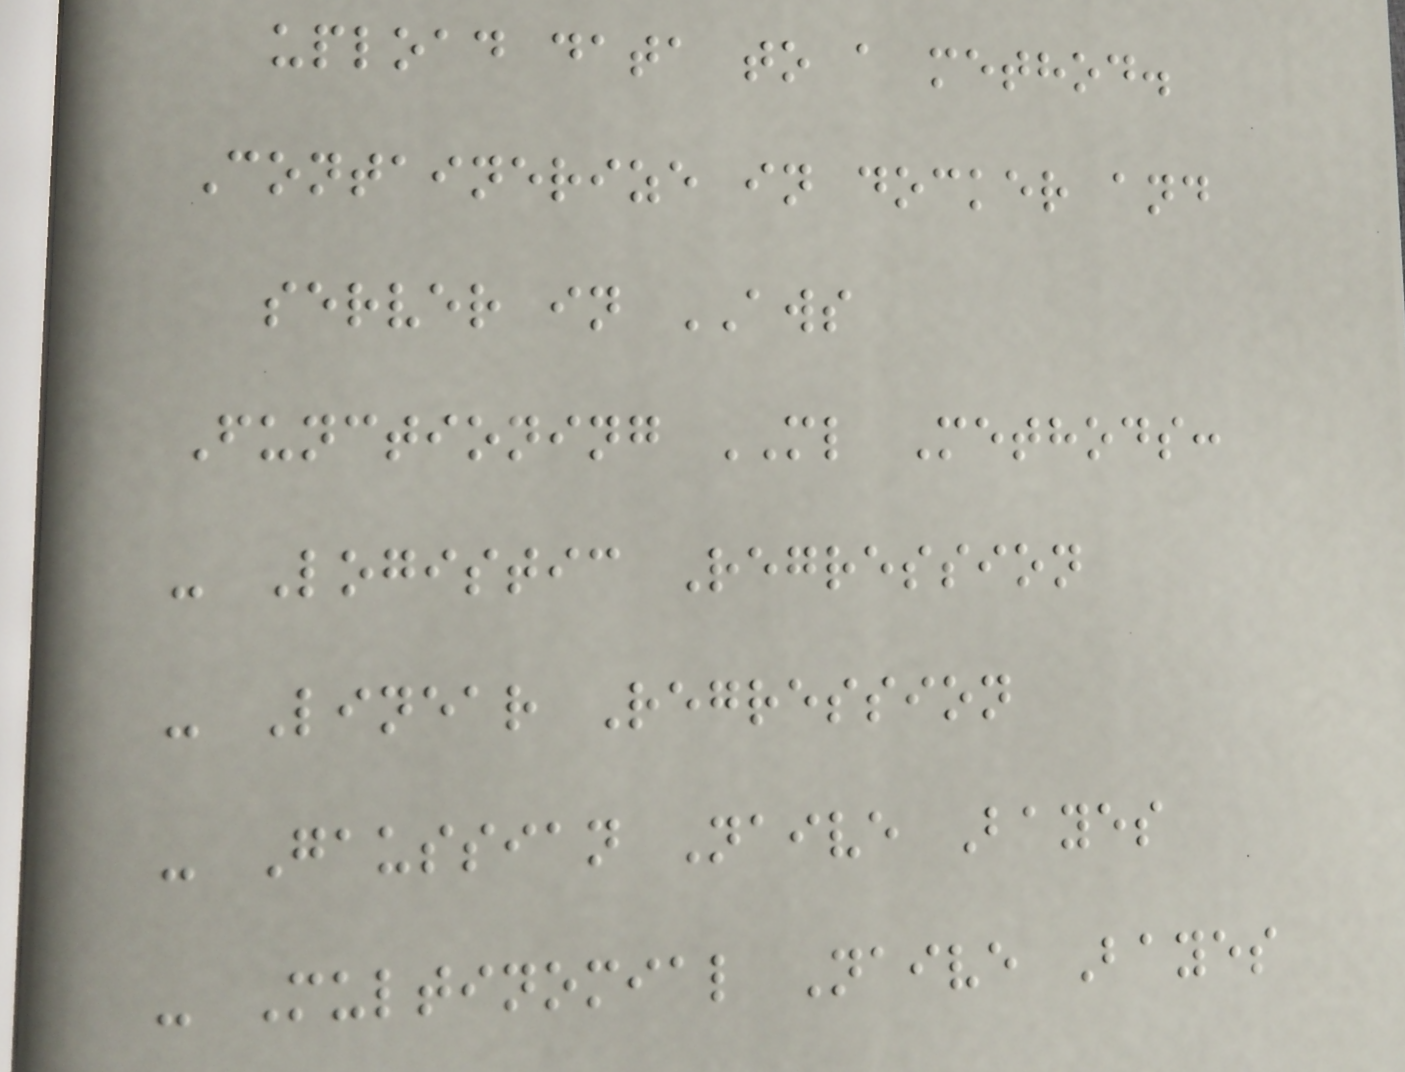upload data to a method.
Containerize in docker and
server in AWS
Functioning ML Methods:
- Logistic Regression
- Linear Regression
- Gaussian Naive Bayes
- Multinomial Naive Bayes
